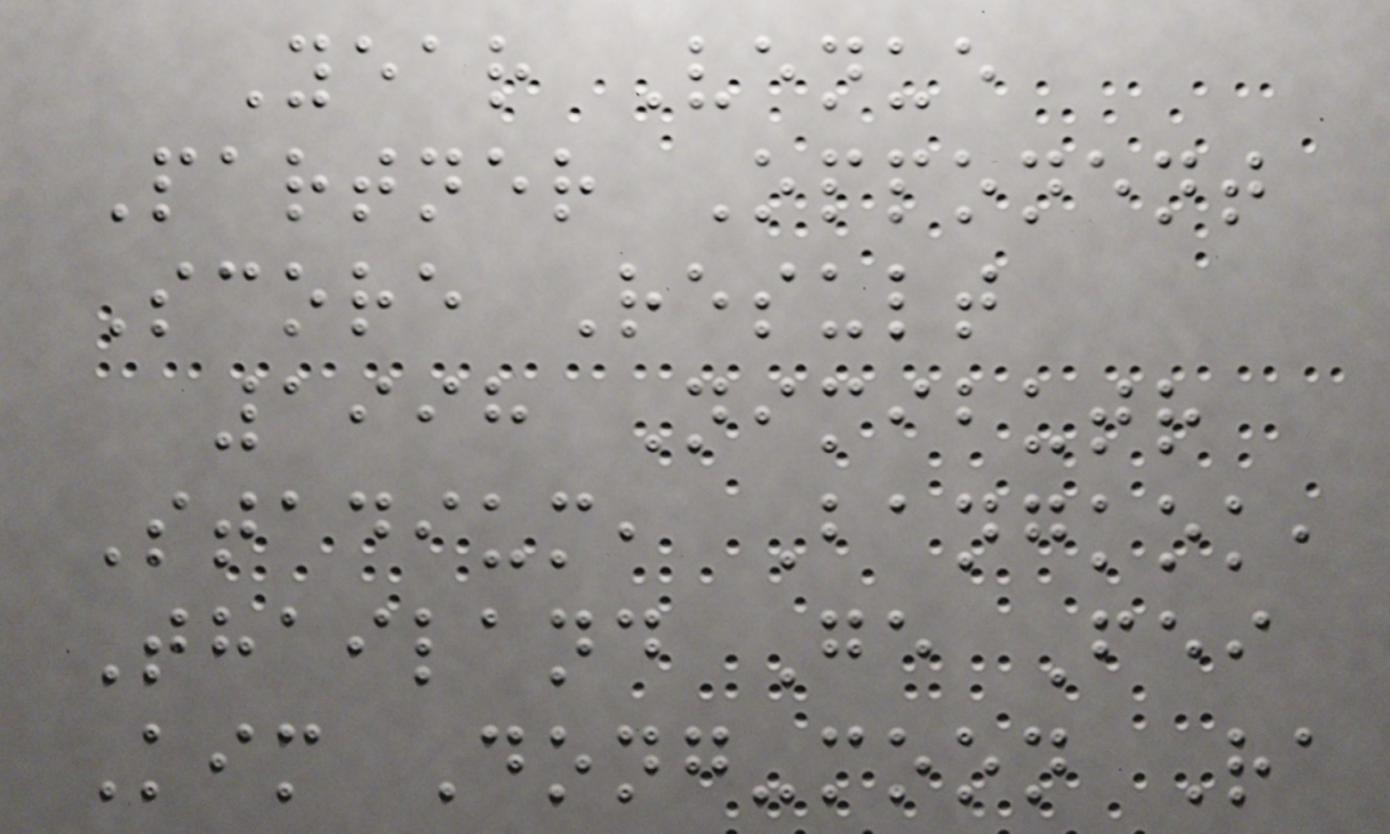Year Venue
Partner Opponent
Score Result
1998 Nimibutr
Stadium, Bangkok,
Thailand Ge Fei
Kim Dong-moon Ra
